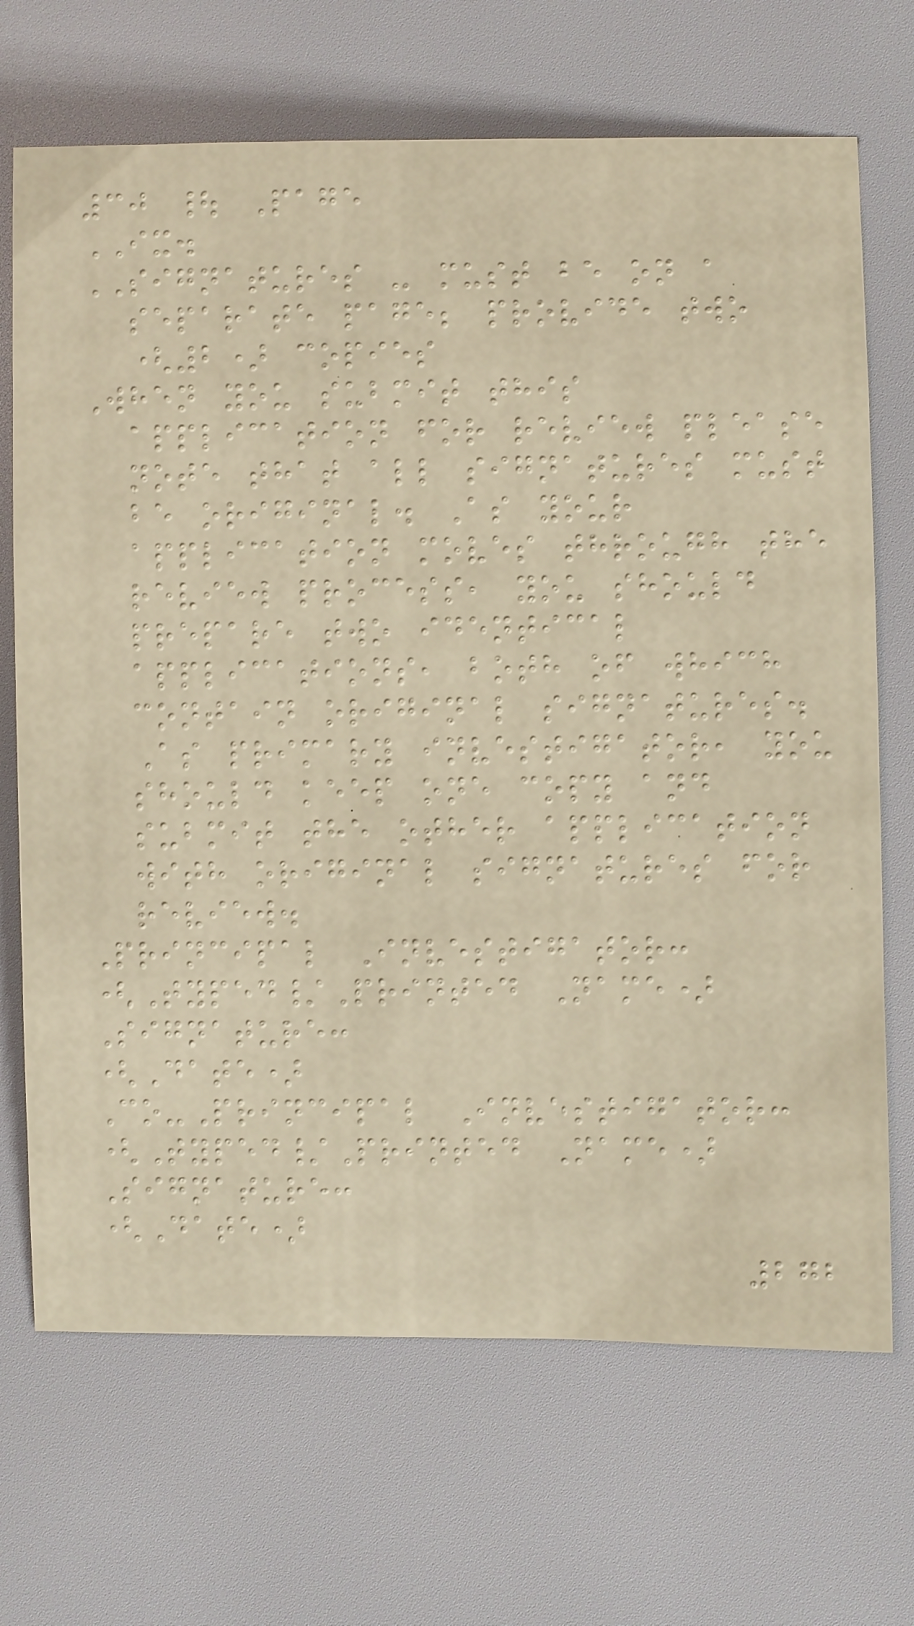30 | Page
IX.
SIGNATURES - must be on a
separate page; provide two
(2) copies
When you submit this
application for review please
note that all signatures must
be original. As your
application moves through the
review process, you should
prepare two identical
applications, both of which
contain original signatures.
As primary investigator, you
should keep one copy and
submit the other application
with original signatures for
review.
Principal Investigator:
(Typed/Printed Name)
Signature:
(Date)
Co-Principal Investigator:
(Typed/Printed Name)
Signature:
(Date)
272
